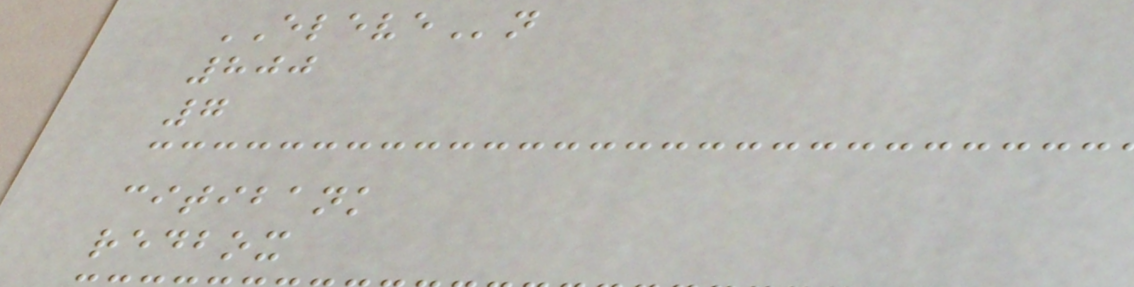ELEVEn
800
7
citibank
redbox
